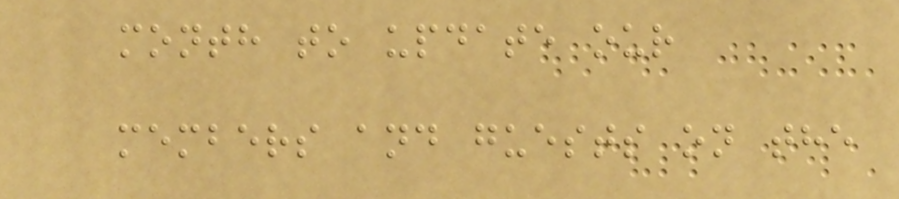month to update our
members and guests on the
